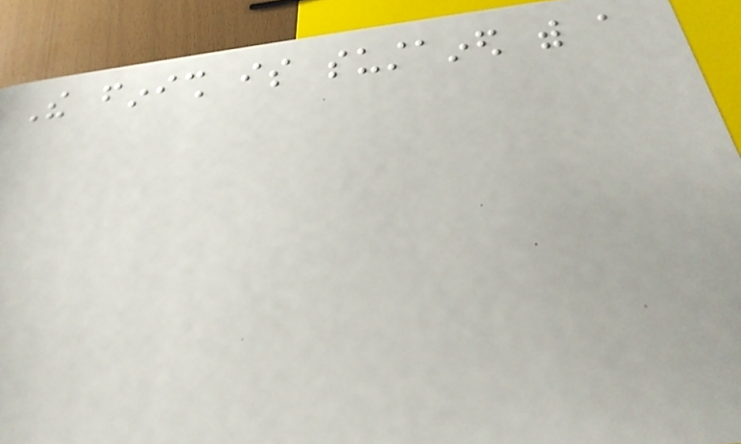The finish is sustained with a
